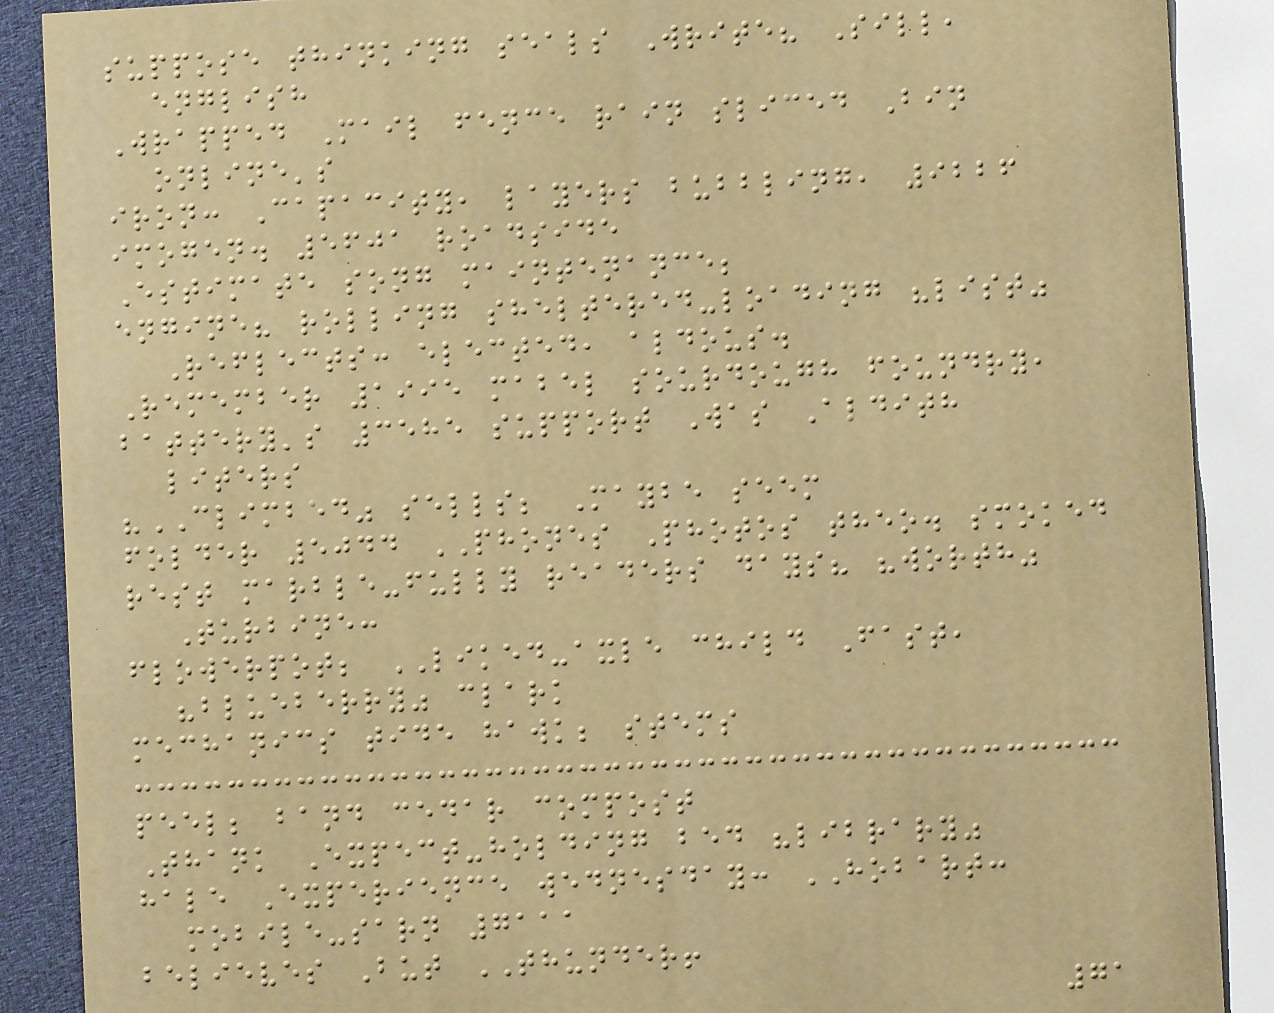suppose thinking seals Write? Sill,
english
Wrapped Mail fence rain sliced Bin
online's
iron: Capacity, layers bubbling, 9226
imogen. 5601 roadside
Estimate song maintenance;
engine? rolling sheltered-loading "list"
Reflects: elected, aldous.
Remember 1995 mabel sourdough foundry,
battery's 3585 support Was Aldith
liters
"CLIMBED" sells; Maybe seem
folder 5044 PHONES Photos theo. smoked
rest marble-fully readers days? "worth"
Turbine:
flowerpot; LIKED-axle child Fast,
"blueberry" clark
mechanics tide hawk; stems
peel; band cedar compost
Thank Expect-holding bed "library"
hale Experience wednesday: HOBART:
mobile-sarn 7111
believes But THUNDER!
71
